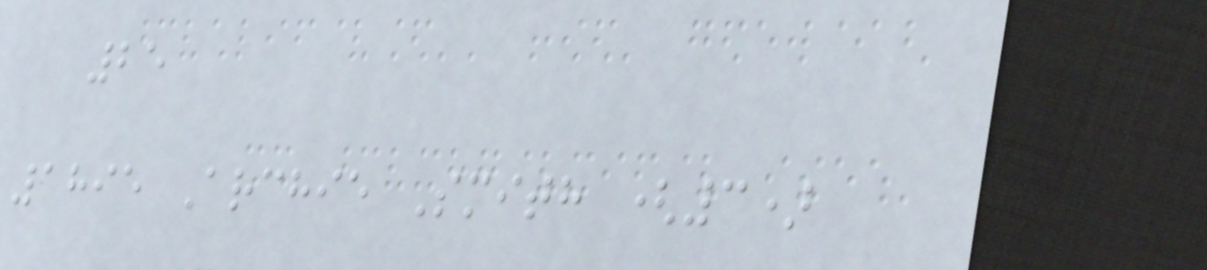25
1895 Archie Smith (3)
